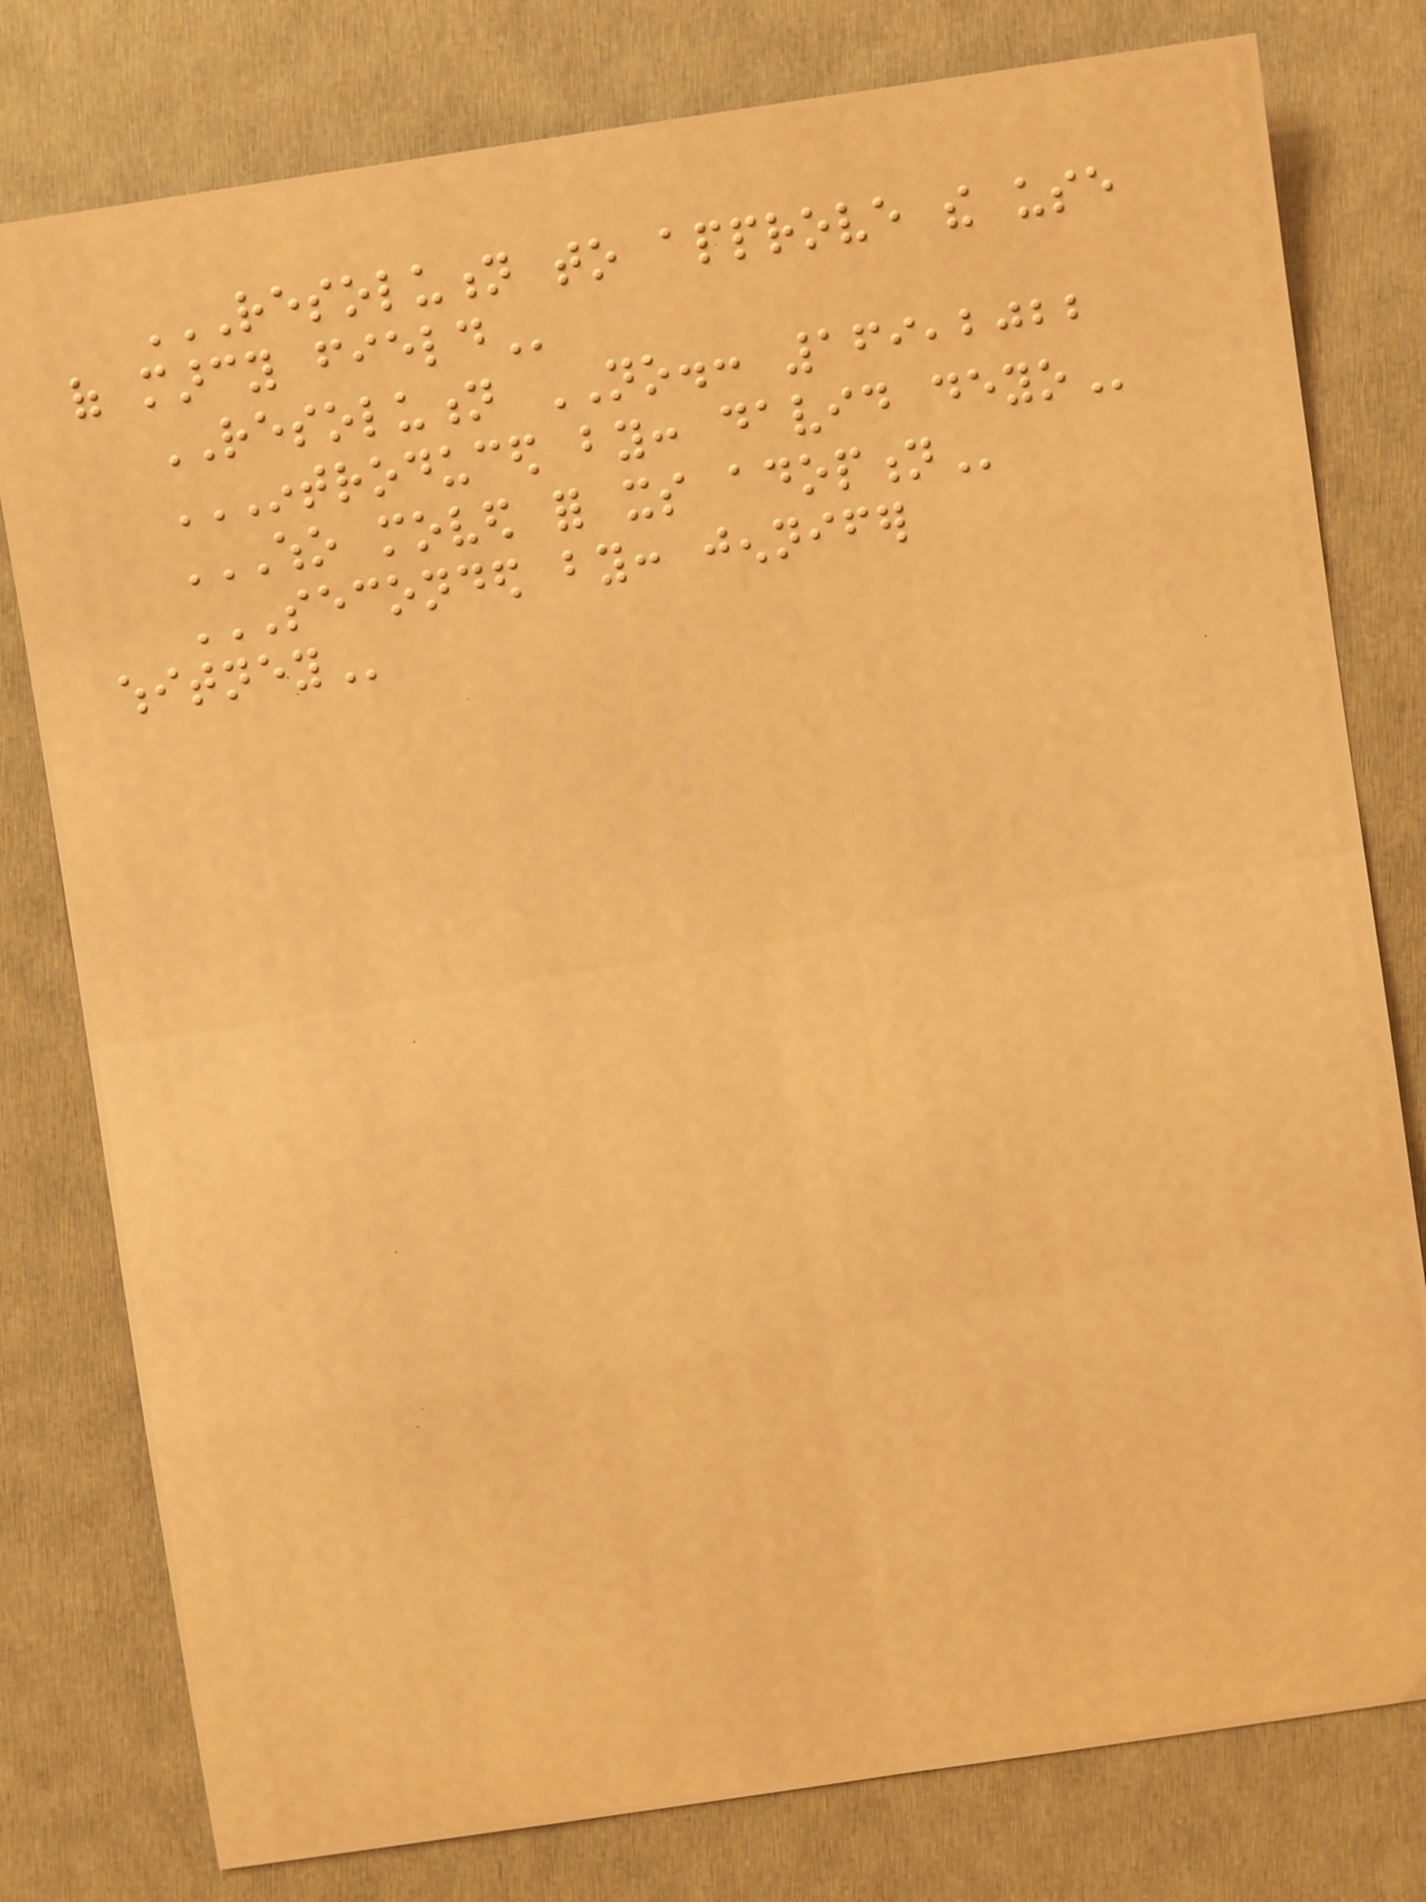RESOLUTION TO APPROVE THE USE
OF MARCY FIELD
RESOLUTION NO.: 169,2022
INTRODUCED BY: DAVID DEYO
WHO MOVED FOR ITS ADOPTION
SECONDED BY: JENNIFER
WHITNEY
